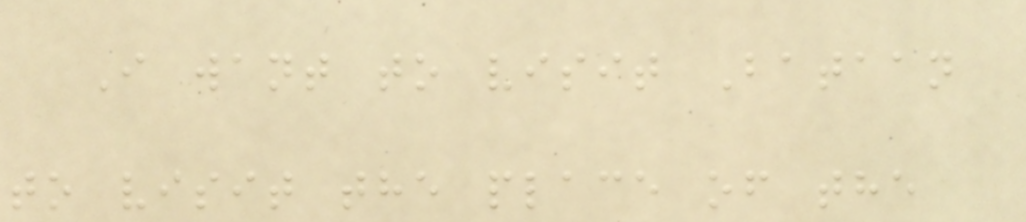I want to visit Bataan
to visit the place of the
